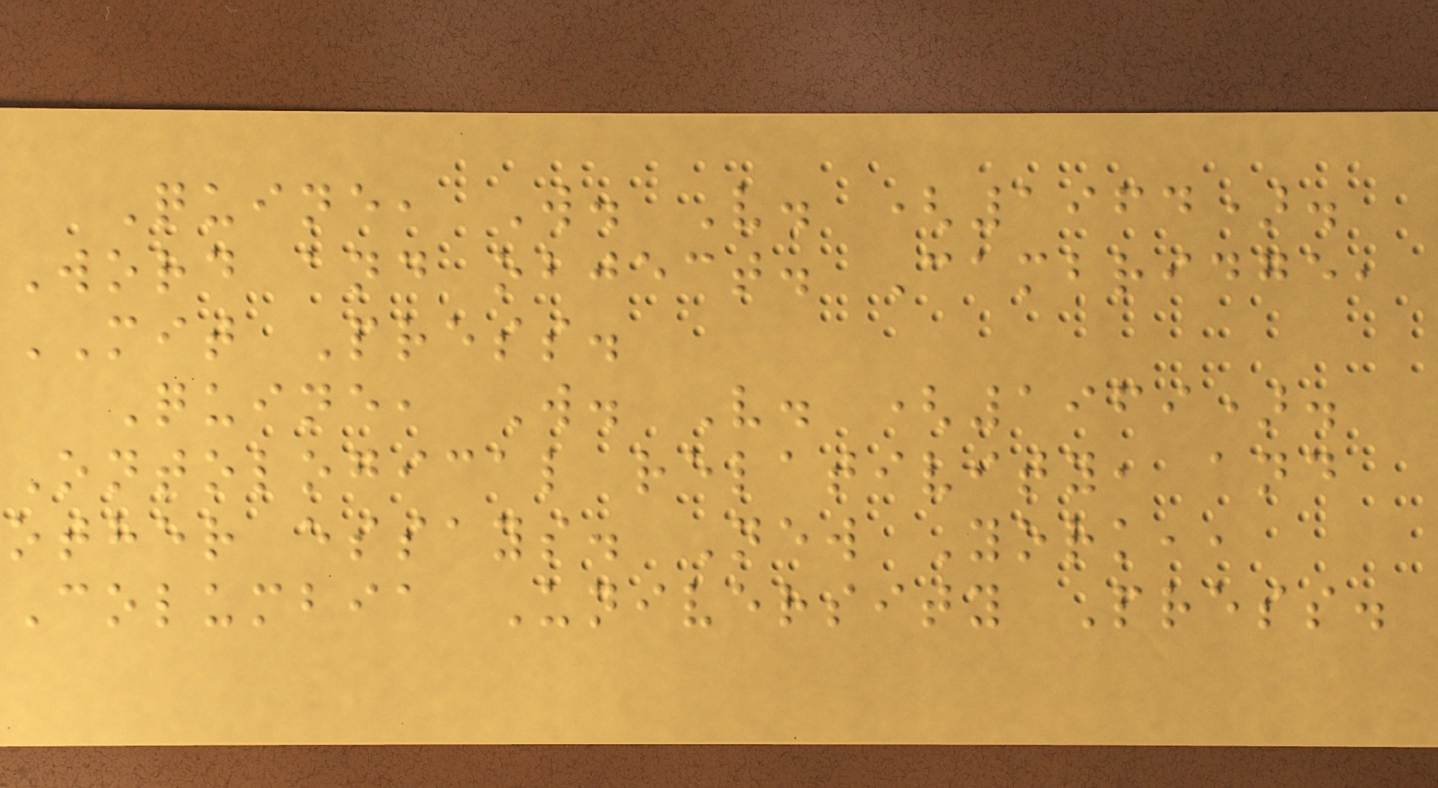Quine, W. V. (1964).
Word and object. Cambridge,
MIT Press.
Quine, W. V. (1969).
Ontological relativity, and
other essays. New York,,
Columbia University Press.
